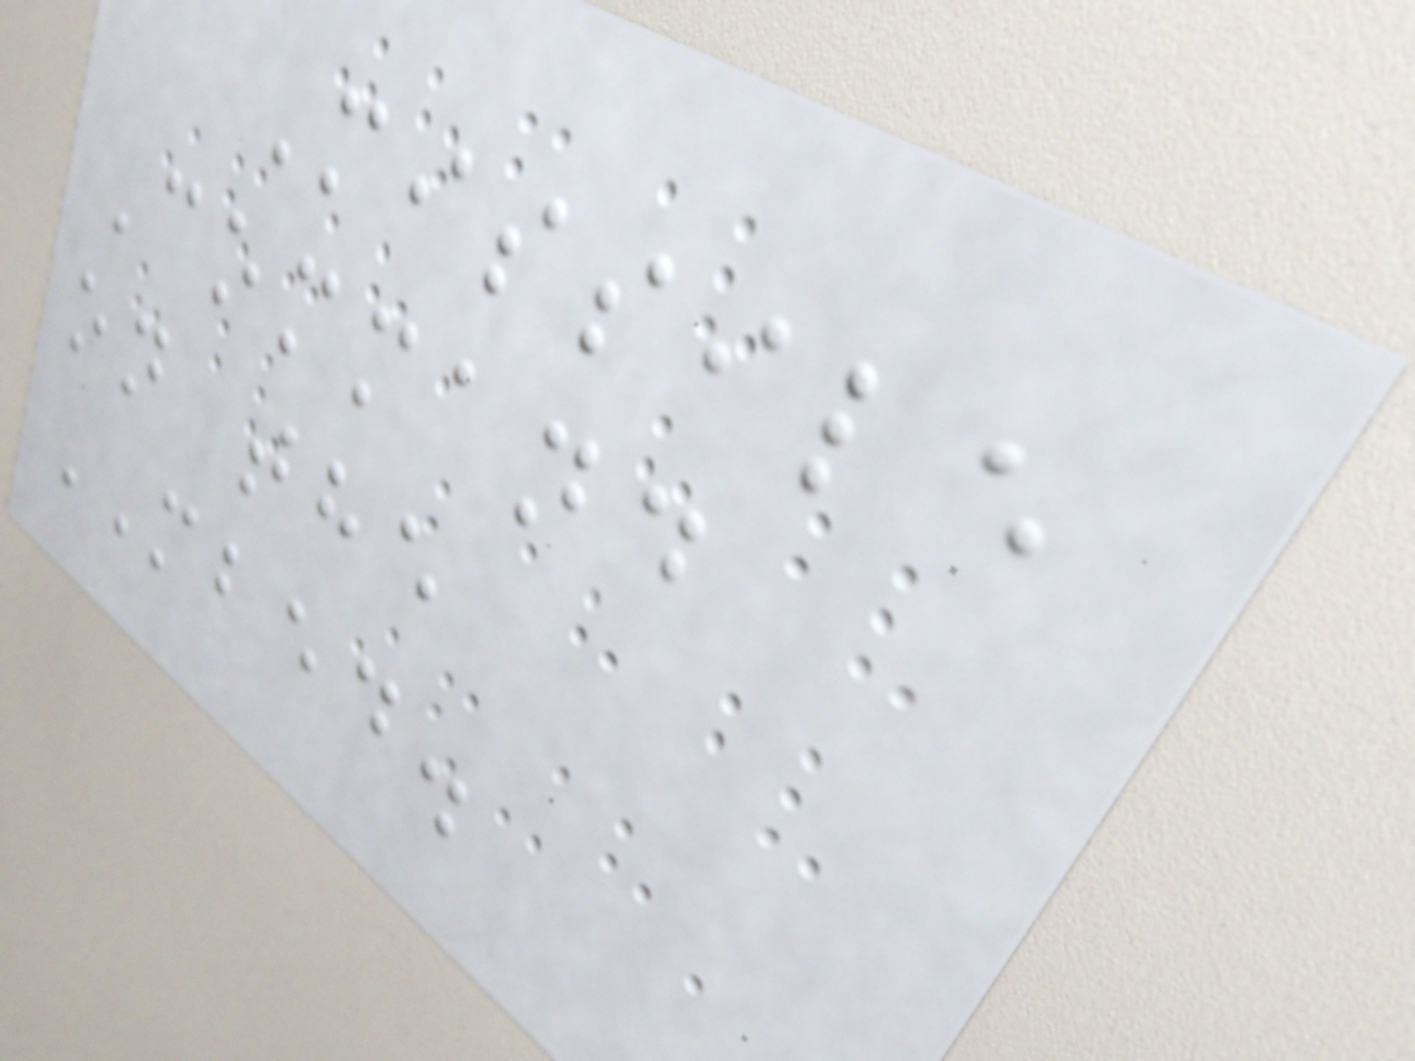Missile
Command
on the
MBED.
